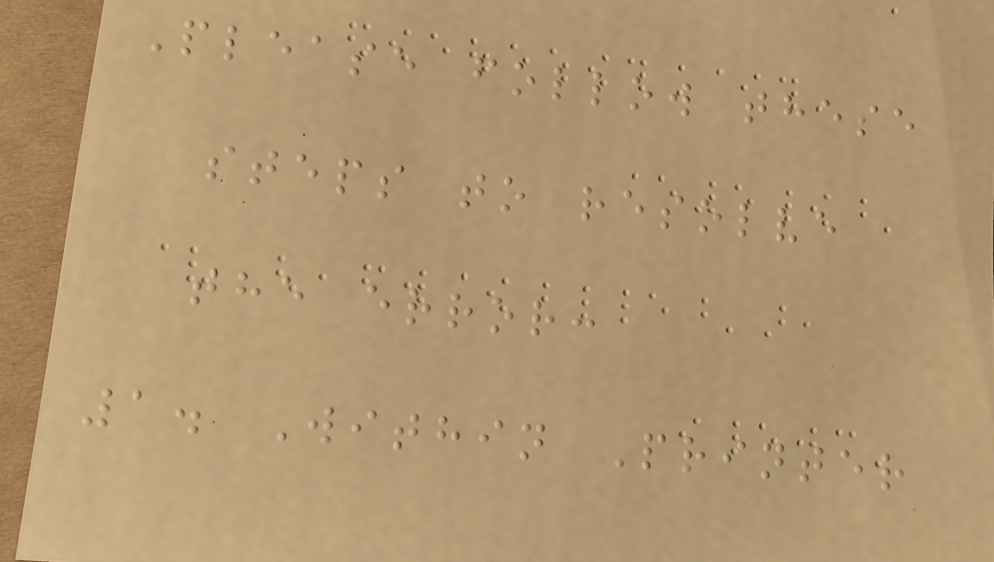Please follow these
steps to resolve
the error:
1. Within Printer
